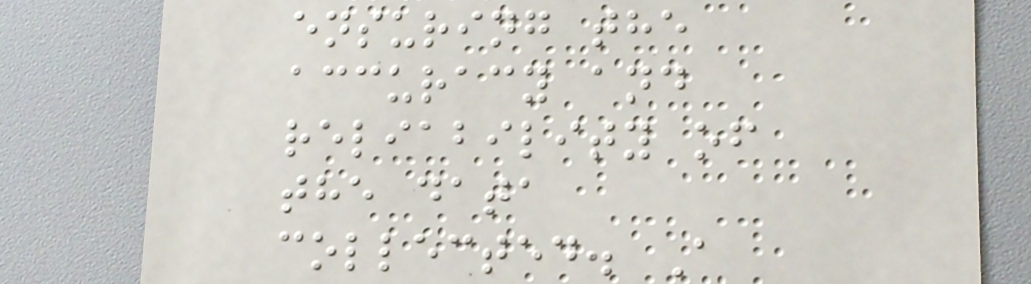ensuring the
accuracy and
reliability of
the data
collected. A
